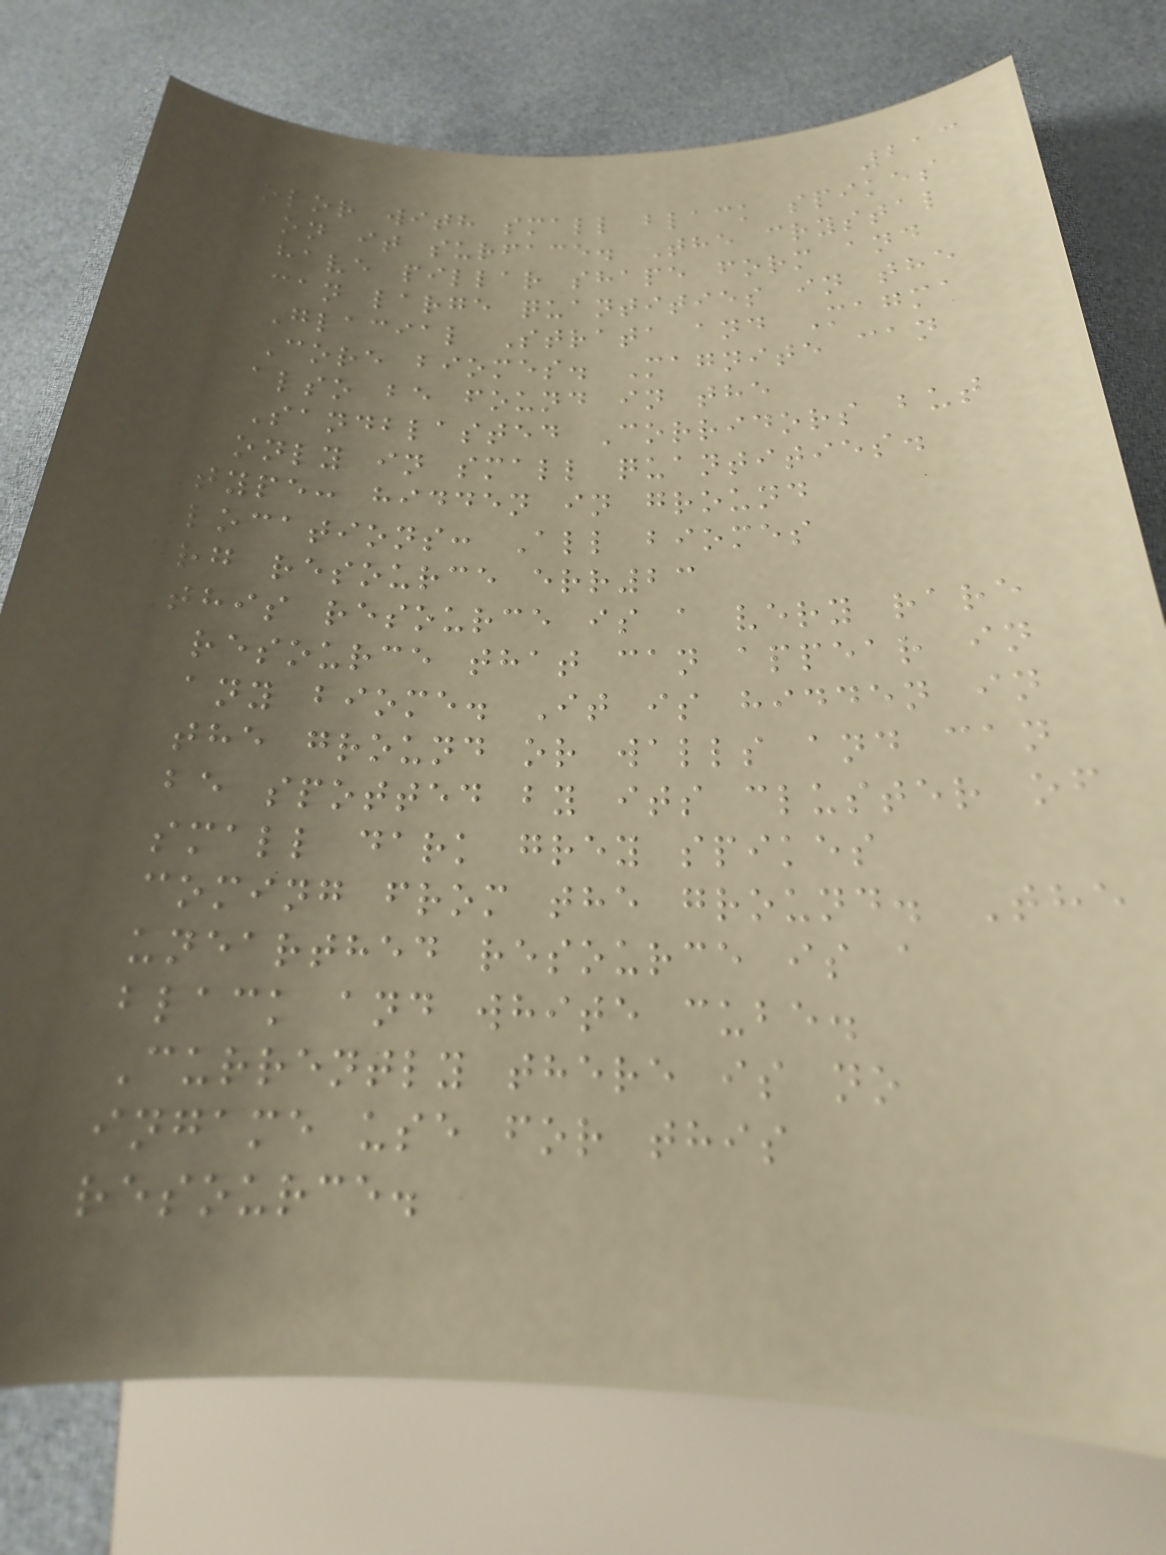213
color with small black spikes
on it surface. The crystal
have pillar shape form and
can large quantities in the
Glacial Strata and Magma
Core biomes. Magnite can
also be found in the
Sandblasted Corridors but
only in small quantities.
Type: hidden in ground
Locations: All biomes
drg resource err23
This resource is a very rare
resource that can appear in
any biome. It is hidden in
the ground or walls and can
be spotted by its cluster of
small dark grey spikes
coming from the ground. The
unearthed resource is a
black and white cube.
Currently there is no
ingame use for this
resource.
